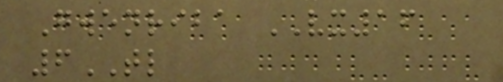Gwenriba VX16
6TL
